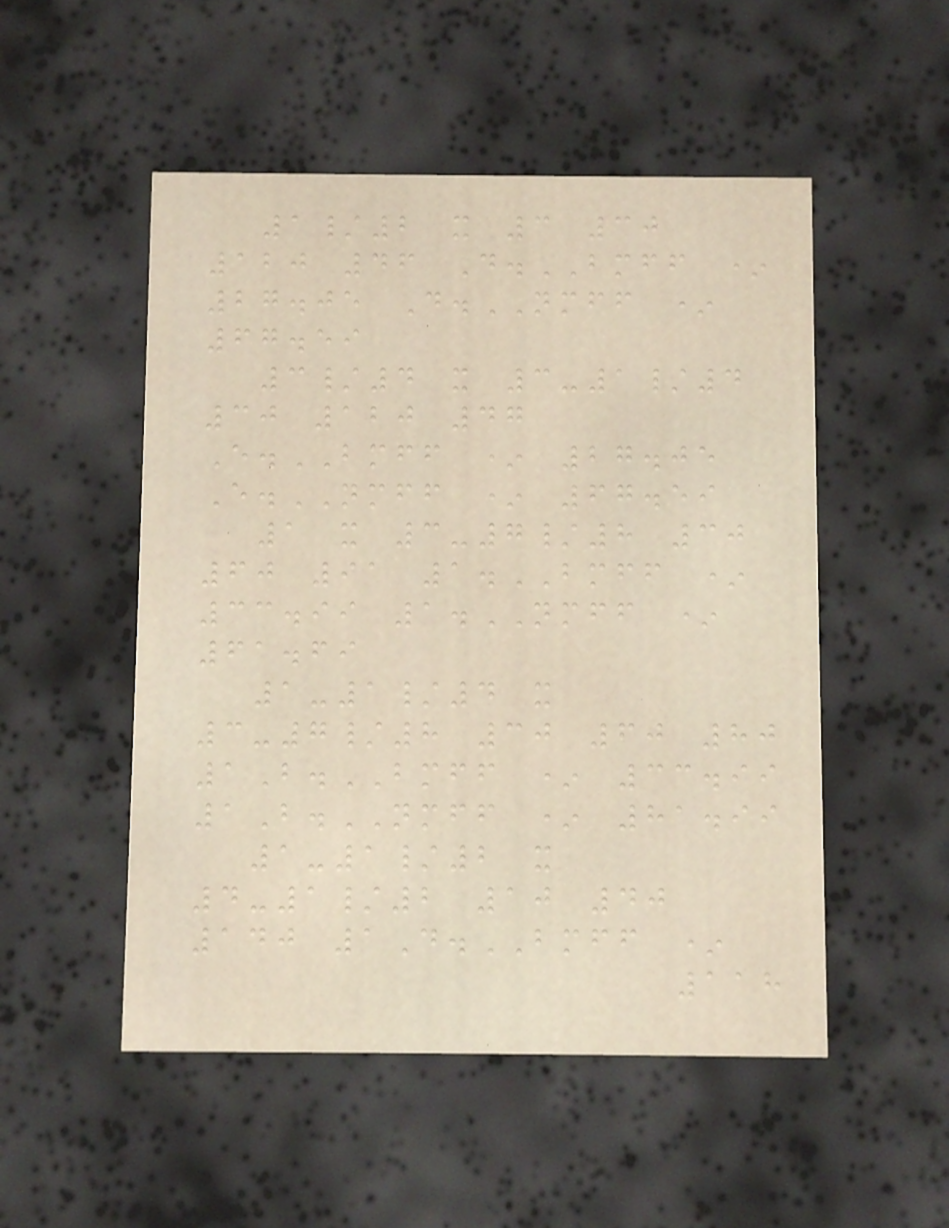1/2 x 3 30
120 46 D.BMFF *
27.05 D.NMFF *
67.59
3/4 x 3-1/4
30 120 47
E.BMFF * 27.05
E.NMFF * 67.59
1 x 3-7/8 30
60 91 1.BMFF *
33.99 1.NMFF *
61.69
1-1/4 x
3-7/8 30 60 80
1B.BMFF * 33.99
1B.NMFF * 81.99
1-1/2 x
4-1/2 10 40
140 1D.BMFF *
118
